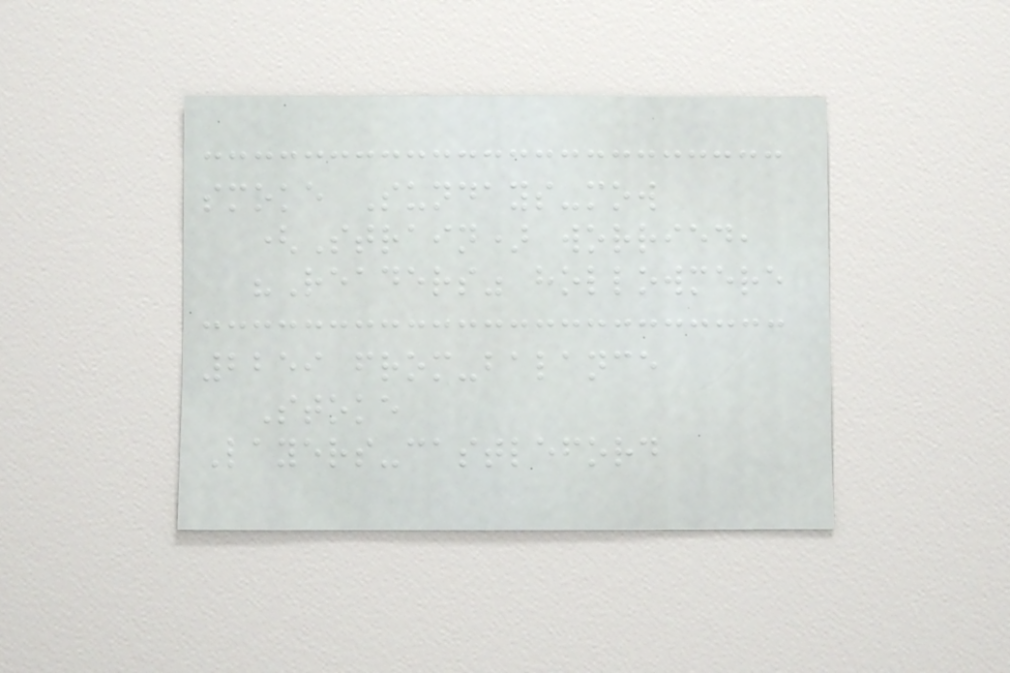smoke Sundays-mow
(Strain) worried,
"Readers" hollowmere
2259 from-balance
Stoke
Layers-castleford
